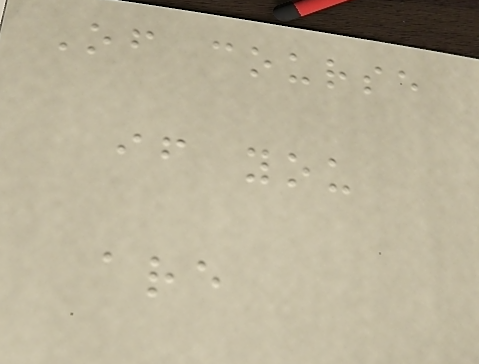Of course
if you
are
